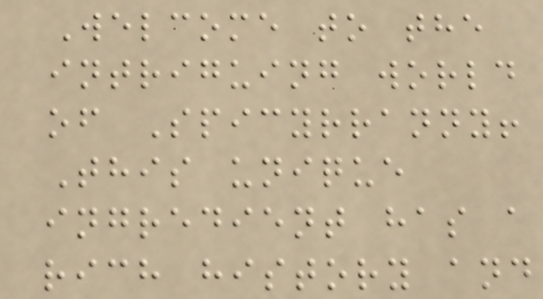Welcome to the
intriguing world
of Spicyrranny!
This unique
ingredient has a
rich history and
